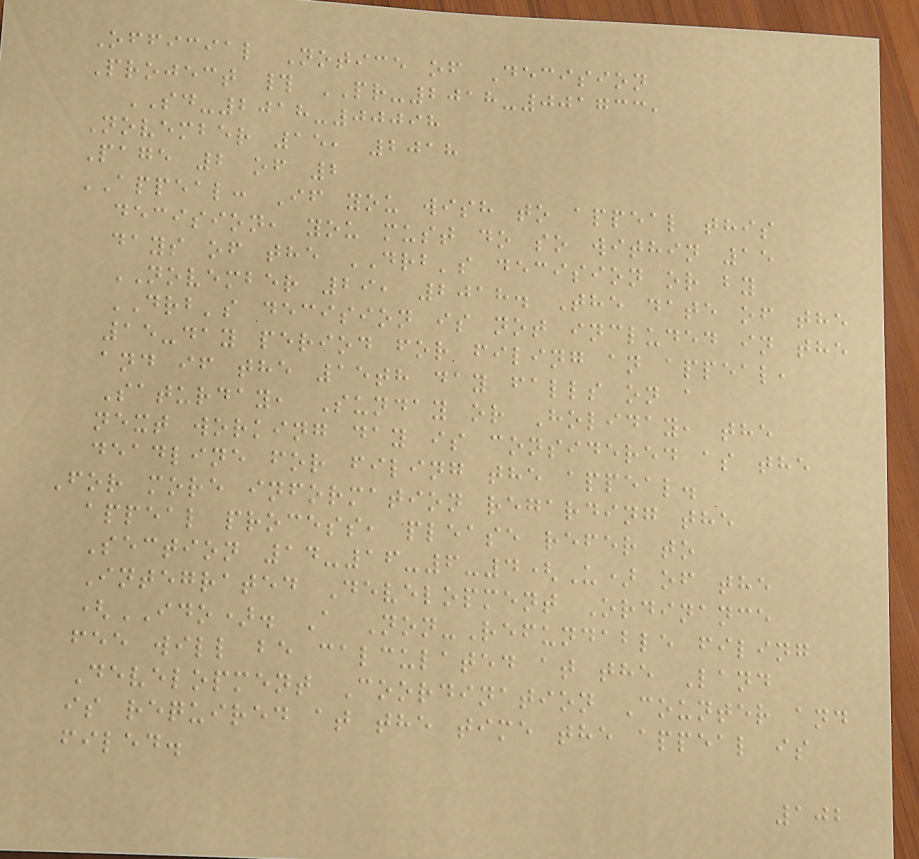Official Notice of Decision
Project # PR-2018-001733,
SD-2018-00098
November 15, 2018
Page 2 of 2
APPEAL: If you wish to appeal this
decision, you must do so within 15
days of the DRB's decision or by
NOVEMBER 29, 2018. The date of the
DRB's decision is not included in the
15-day period for filing an appeal,
and if the 15th day falls on a
Saturday, Sunday or Holiday, the
next working day is considered as the
deadline for filing the appeal.
For more information regarding the
appeal process, please refer to
Section 14-16-6-4(U) of the
Integrated Development Ordinance
(IDO). A Non-Refundable filing
fee will be calculated at the Land
Development Coordination Counter and
is required at the time the appeal is
filed.
102
